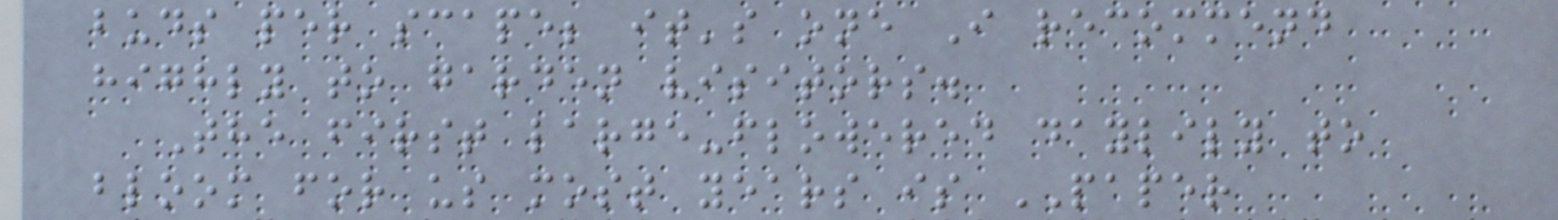buds per scape; it's one I recommend
highly to garden visitors.
The first large-flowered daylily to
bloom for us most years is PAPER
